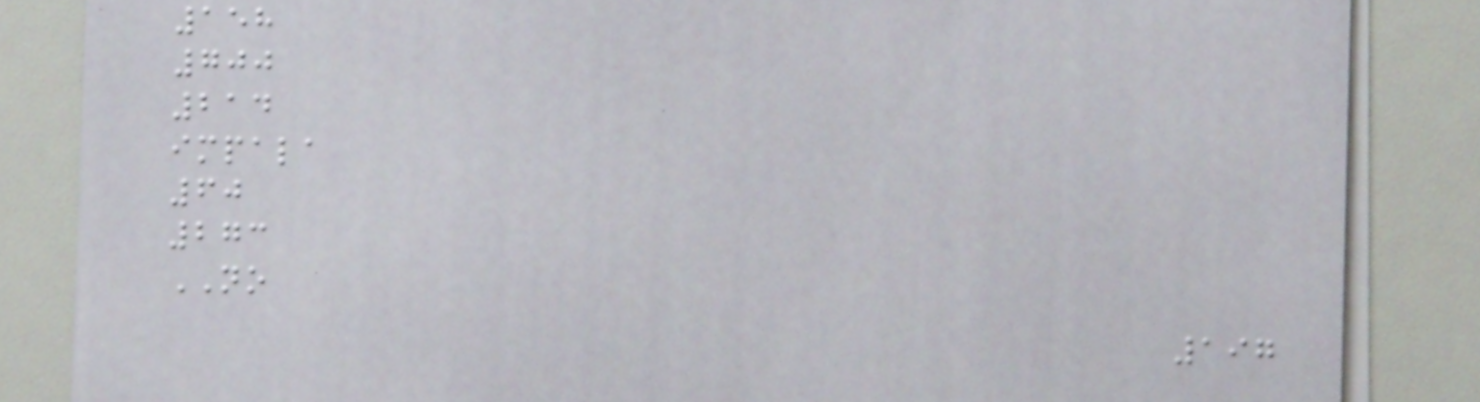158
700
214
impala
60
273
NO
197
